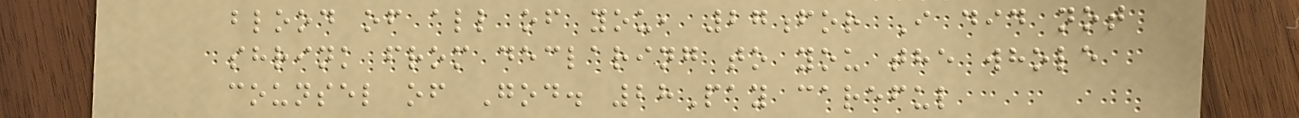blood of all of you, 27for I did not
shrink from declaring to you the whole
counsel of God. 28Pay careful
